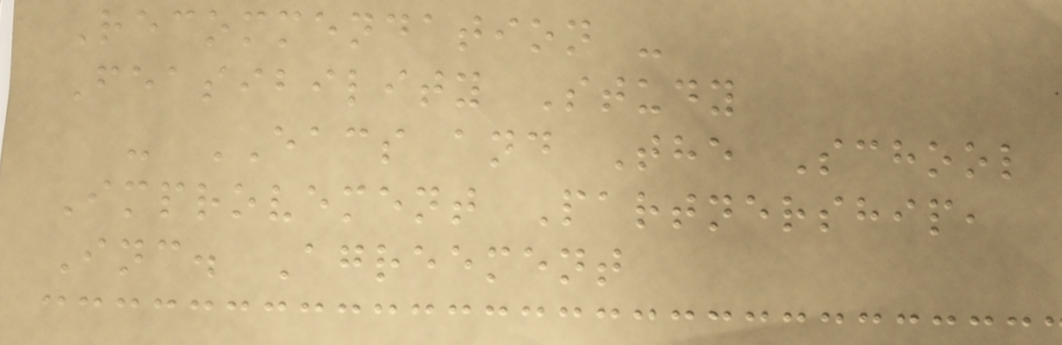Recommendation -
Feasibility Study
- EACS and The School
Improvement Partnership,
Inc. Agreement
